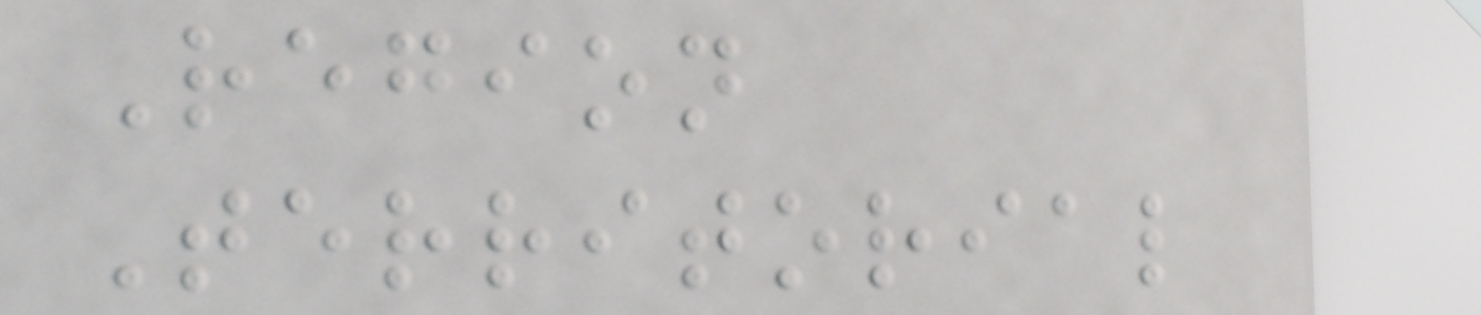Region
Territorial
